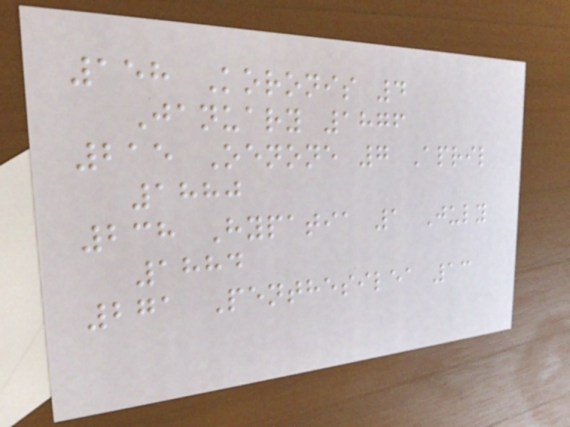158 Koronis 4
January 1876
215 Oenone 7 April
1880
238 Hypatia 1 July
1884
271 Penthesilea 13
